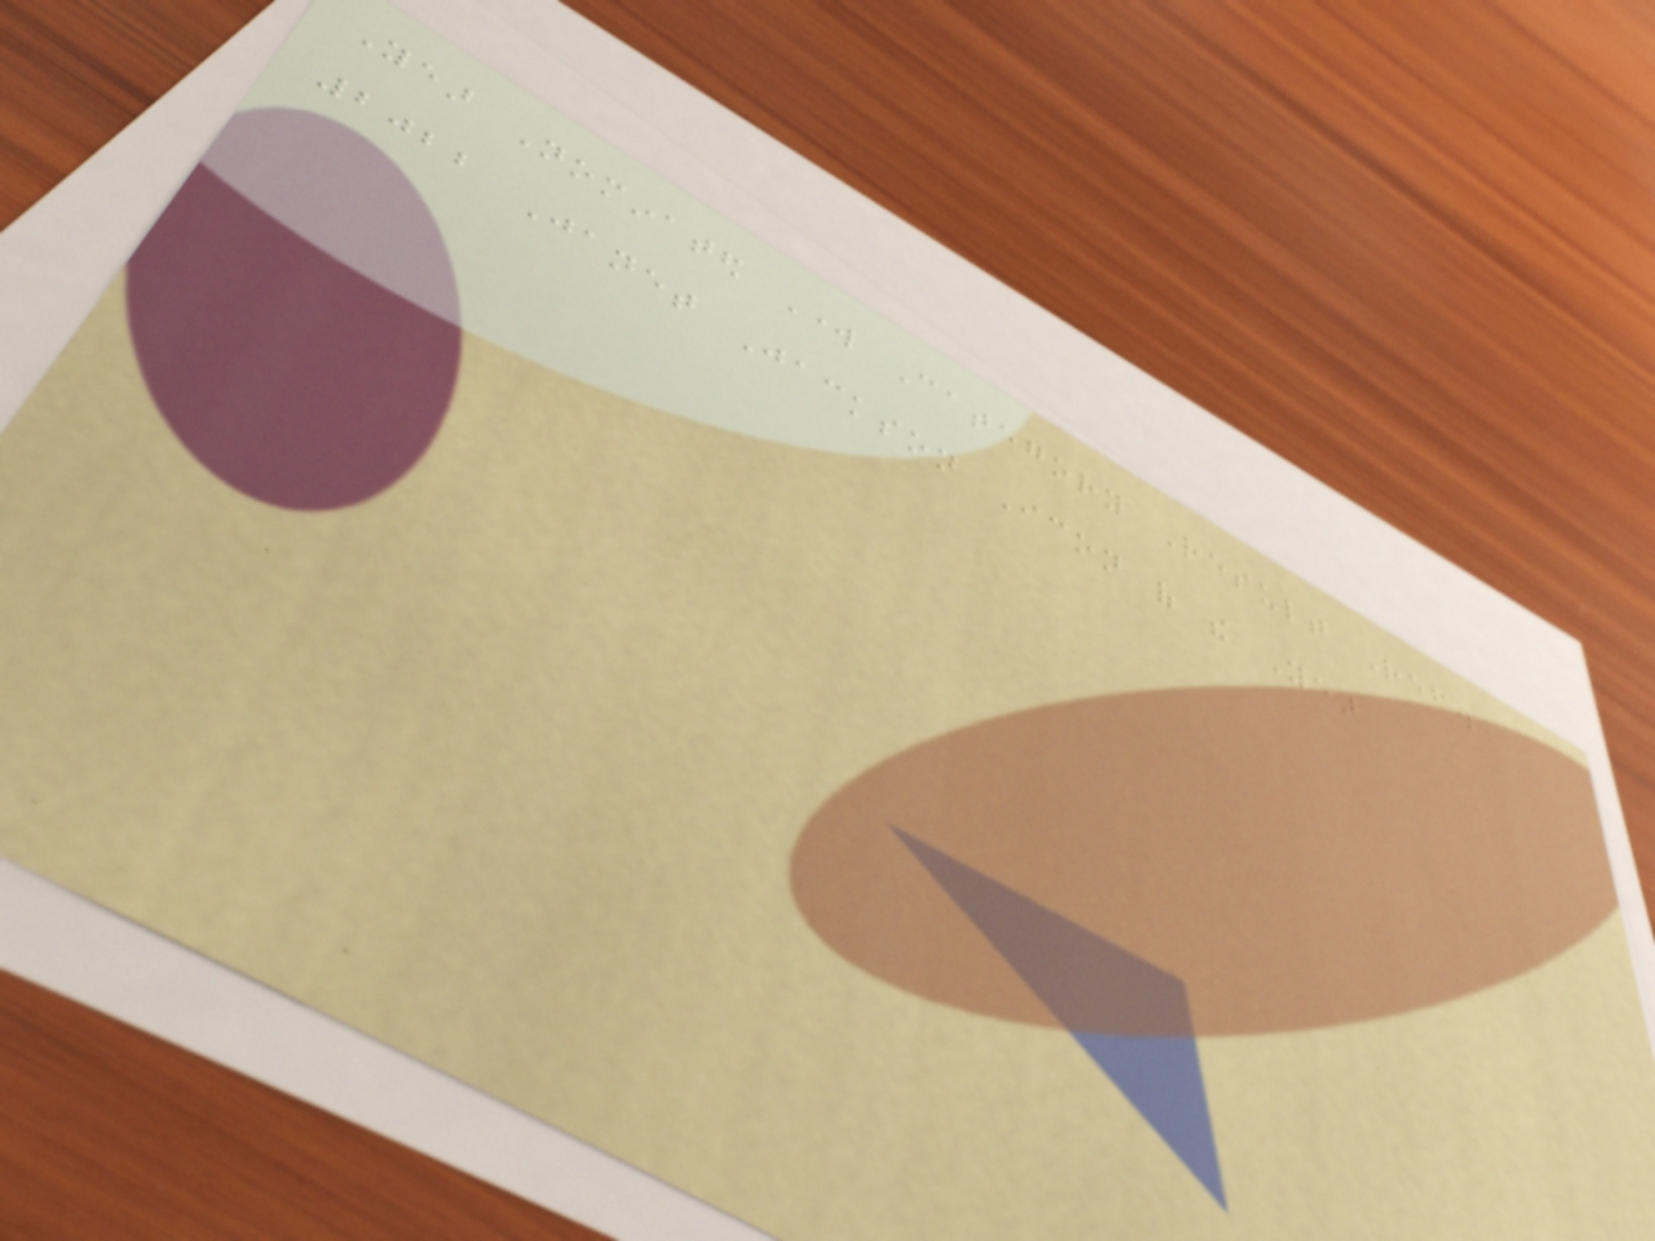Year Nominated Work Category Result Ref.
2022 Janet Jackson Icon of the Year
